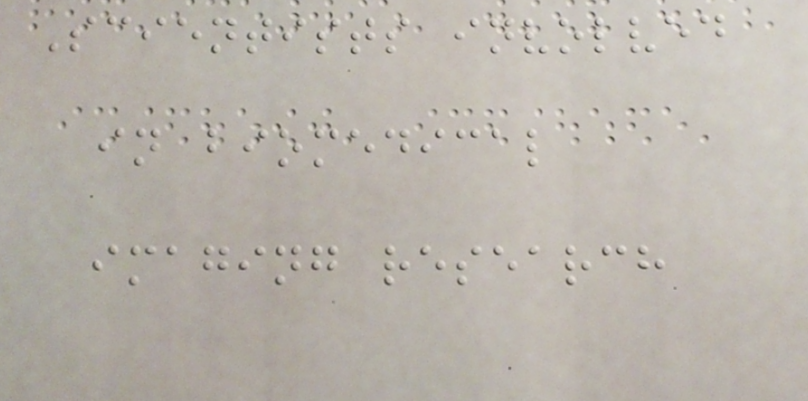Scientists involved
in biomedical
imaging research
